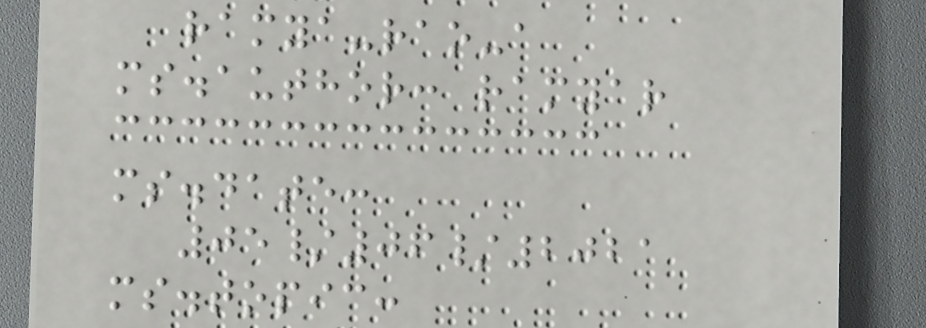ramya-rao-a
ms.author: ramyar
ms.date:
05/06/2021
ms.topic:
